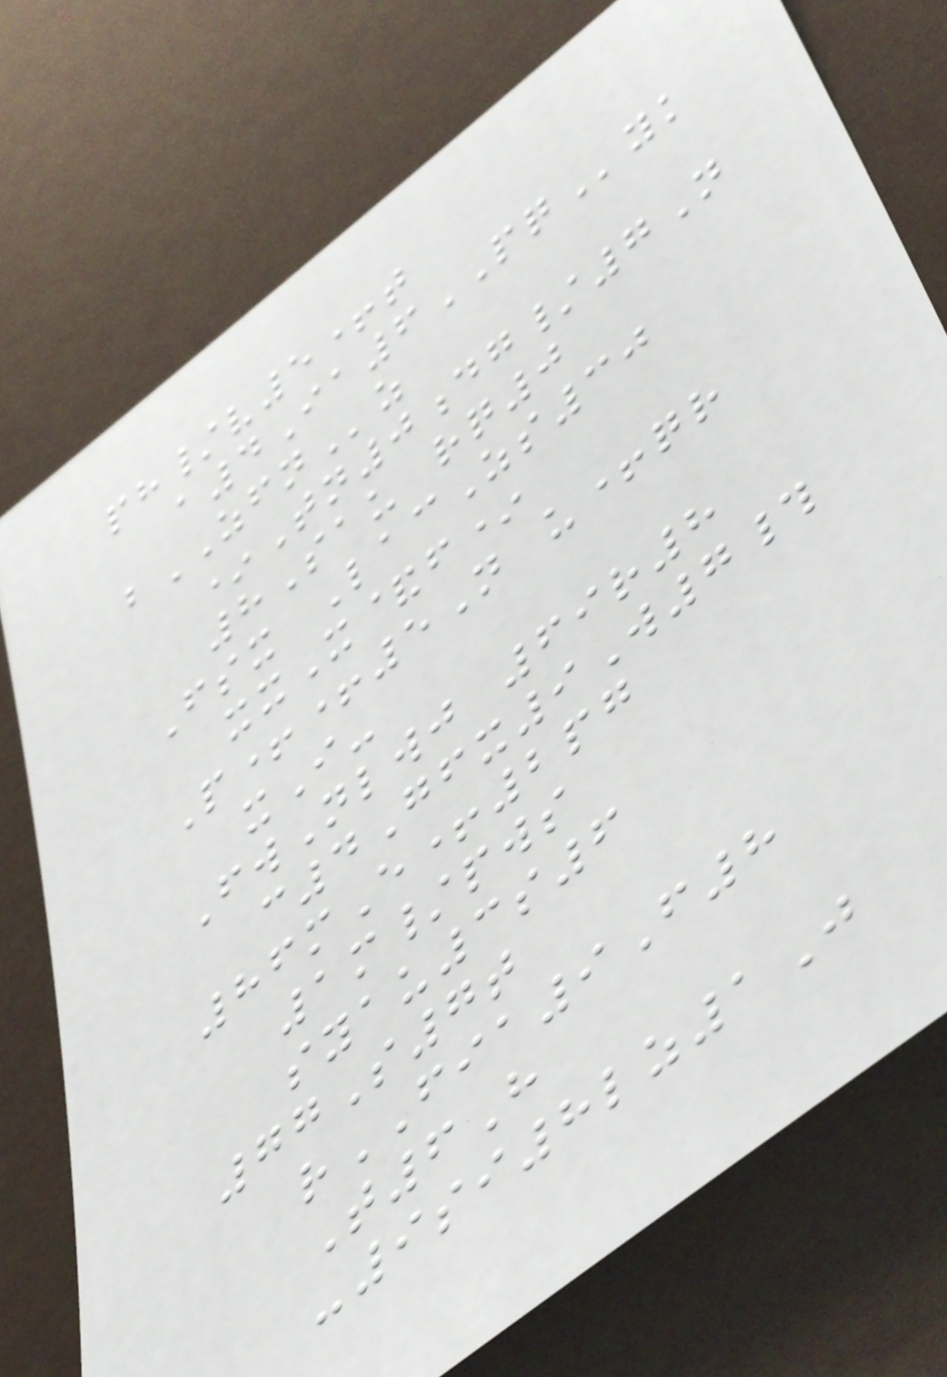ph/v5+t
a4Ia6PQyk
bZFNz
*Tn0dg/7N
8Sau rq0
Fsx LacZs30
xxX&f*
P++5N u+qr
xI-
FwNlwj 69r8
c4Gfx9W7#
86mE+2pg
1m/pws
syau3s6
77S7t
rFIA9F8
T6H
-9si8lz1J
